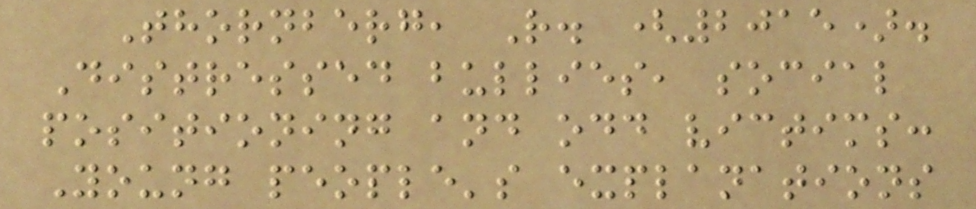Thornberg, R. (2015).
Distressed bullies, social
positioning and odd victims:
Young people's explanations
